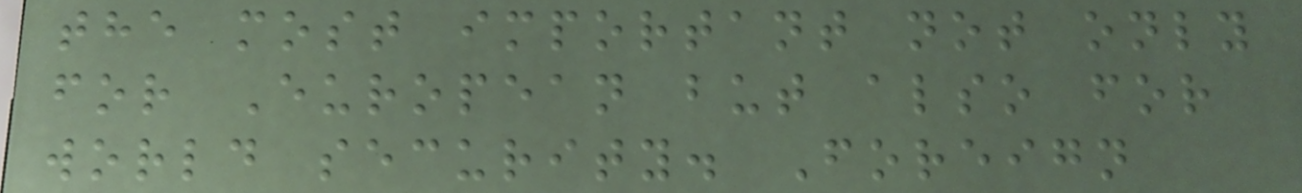the most important not only
for European but also for
world security. Foreign
